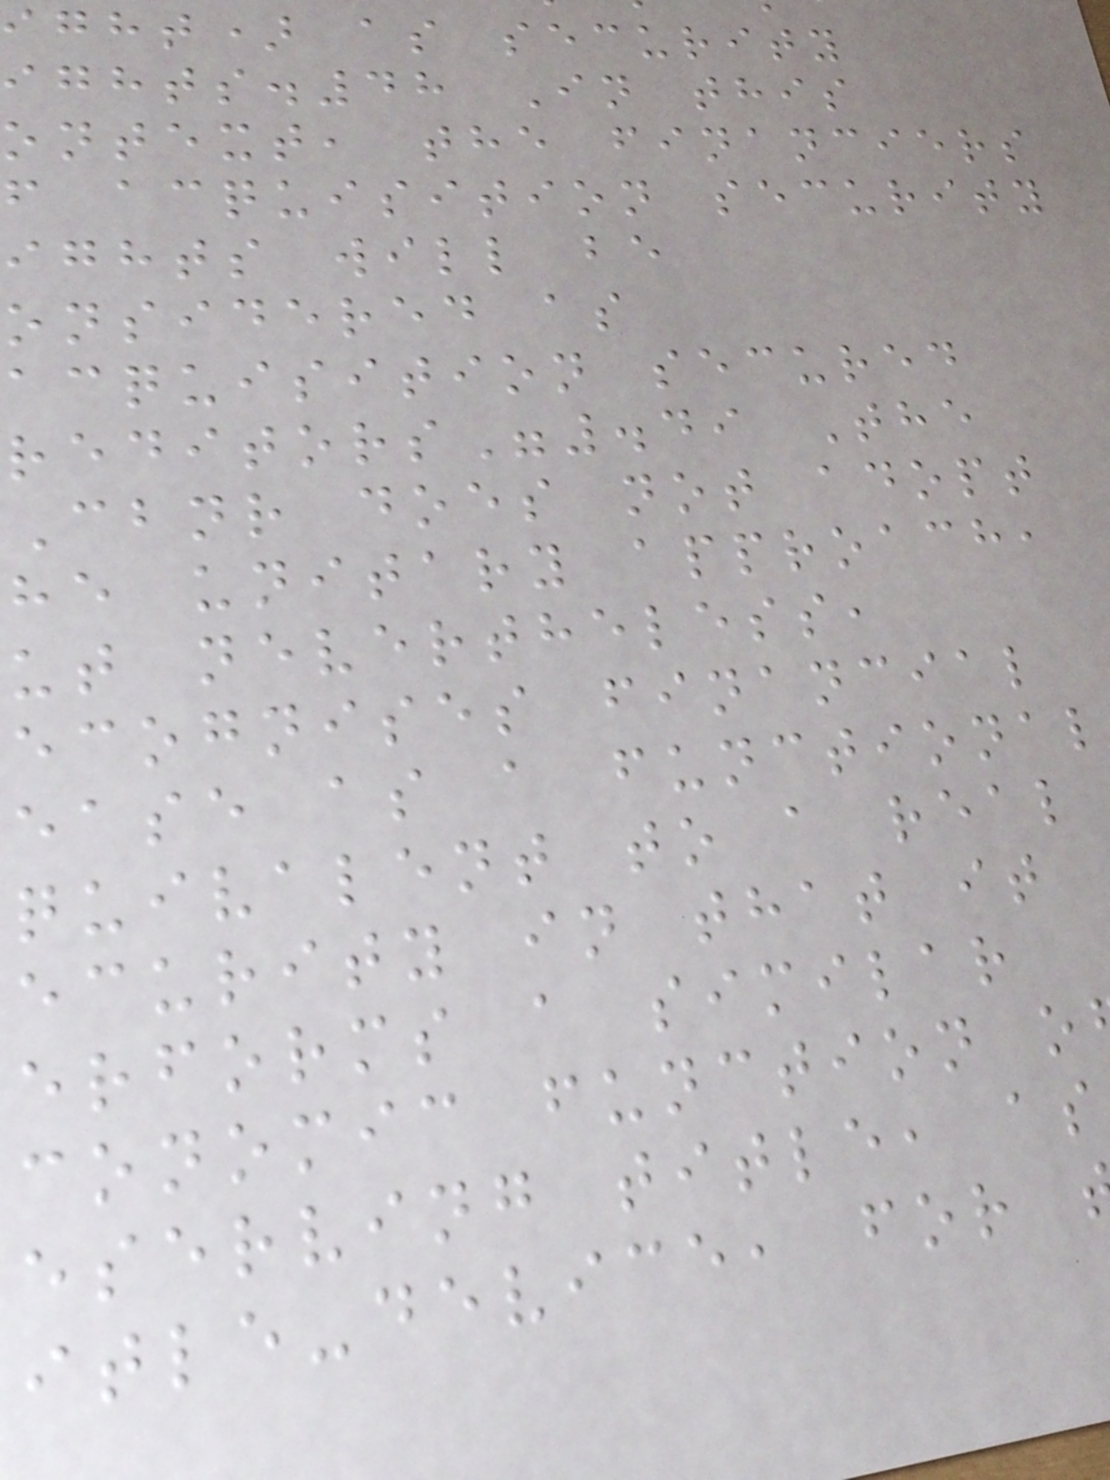ight) as security
ights.48 In this
ontext, the financiers
f acquisition security
ights will be
onsidered as
acquisition secured
reditors".49 The
cbnr does not adopt
he unitary approach,
ut nevertheless,
ecognises financial
ease as a functional
quivalent to a real
ecurity in that it
erforms a similar
conomic function o
eserving title, as
itle-device, for
